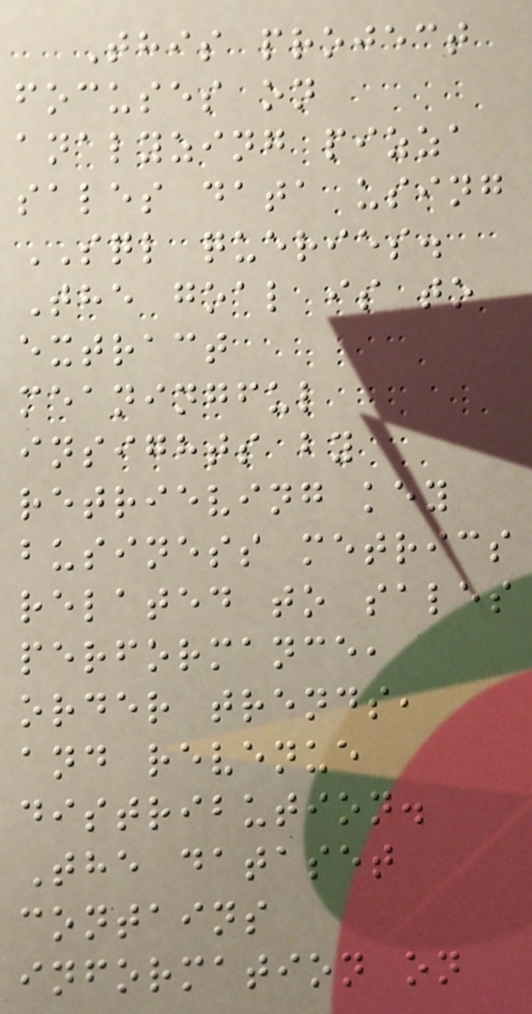This project
focuses on
analyzing pizza
sales data using
SQL queries.
The goal is to
extract
meaningful
insights by
retrieving key
business metrics
related to sales
performance,
order trends,
and revenue
distribution.
The dataset
contains
information on
